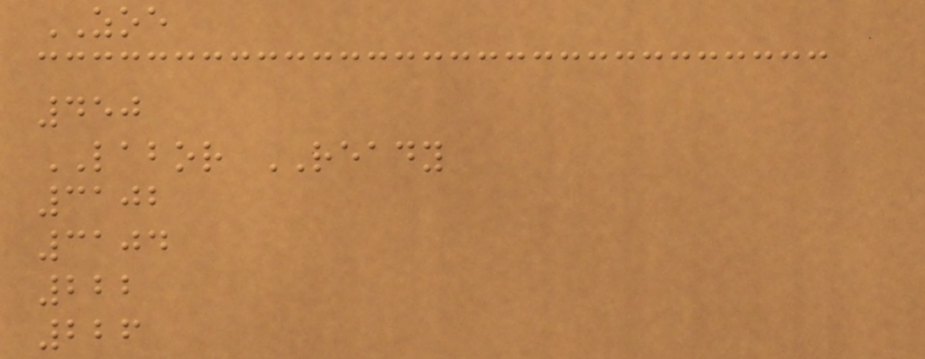ZOE
450
LABOR READY
3102
3104
222
226
